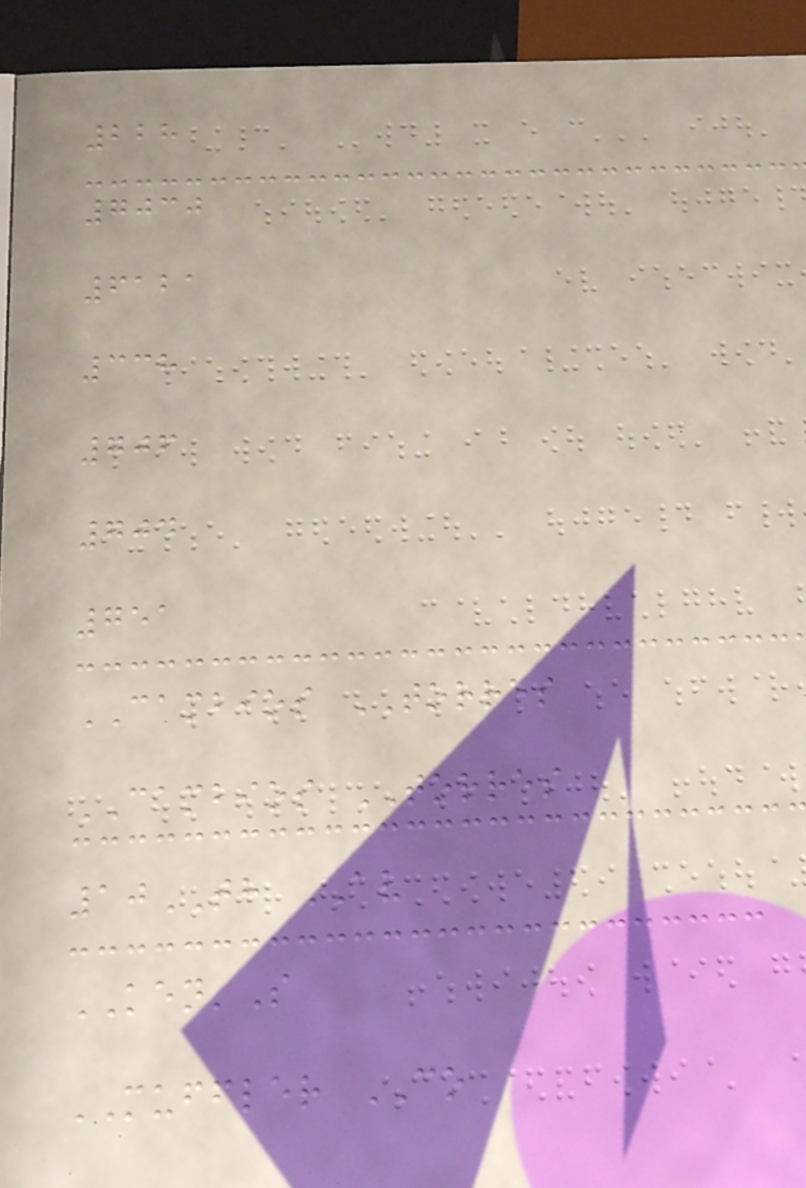228
7030
6121
338
706
704
751
CAMBIOS TORRES
CAMBIOS TORRES
10TH AV
KEN'S
MUFFLER CO
